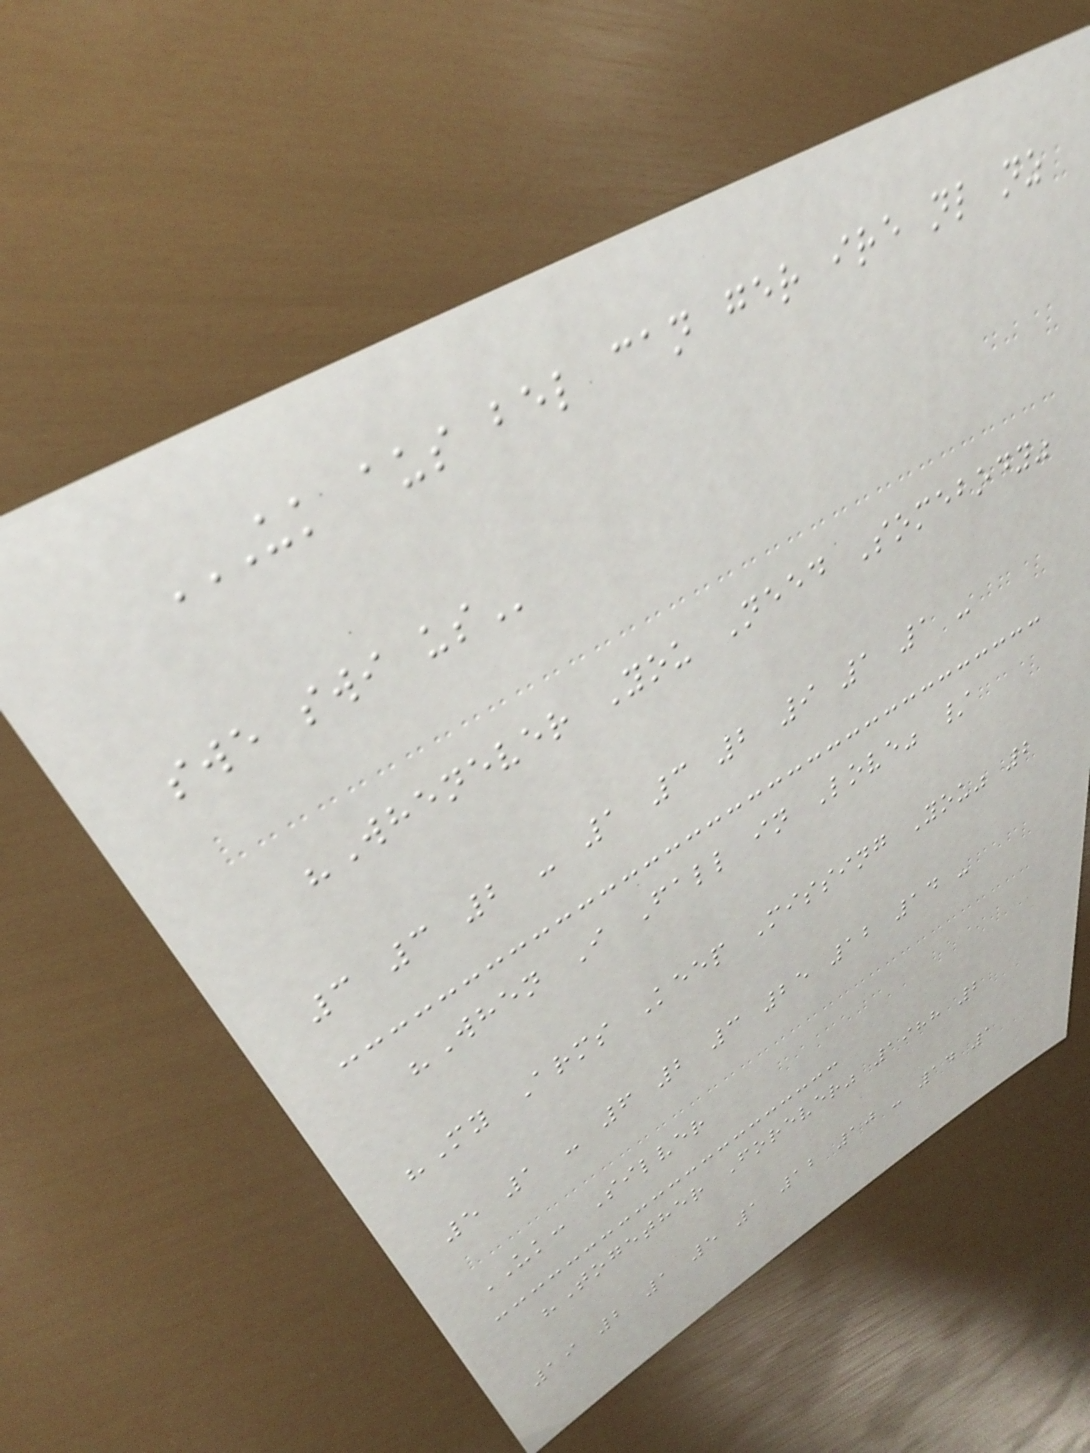UK AUS BEL CAN GER IRE NL NZ
SWE SWI US
"Whenever You Need Somebody"
3 3 2 - 1 3 2 9 1 1 -
"When I Fall in Love" /
"My Arms Keep Missing You" 2
5 1 - 6 2 3 25 12 14 -
UK: Silver
"Together Forever" 1988 2
19 2 1 5 1 12 10 - 14 1
